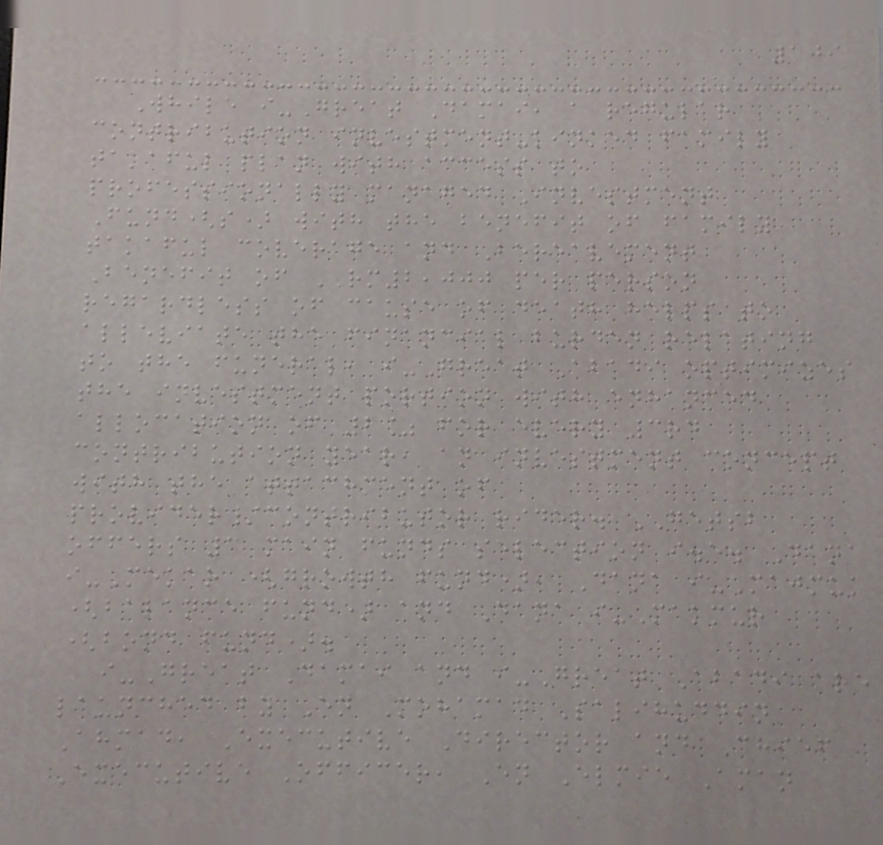109
While i-Great Damai, a regular
contribution investment-linked family
takaful plan with access to
professionally managed Investment
Fund(s) with the benefit of family
takaful coverage and Bereavement
Benefit of RM2,000 per person
regardless of cause of death helps to
alleviate the financial burden relating
to the funeral, i-Great Abadi optimizes
the investment portion with enhanced
allocation of 2% for every 3rd
contribution year, an investment concept
with the attachment of
provider/contributor rider. GETSB
offers 3 main funds selection i.e. Dana
i-Mekar (growth fund), Dana i-Majmuk
(balance fund) and Dana i-Makmur
(bond fund).
i-Great Damai and i-Great Abadi are
launched by En Mohamad Salihuddin
Ahmad, Executive Director and Chief
Executive Officer, En Elmie Aman
